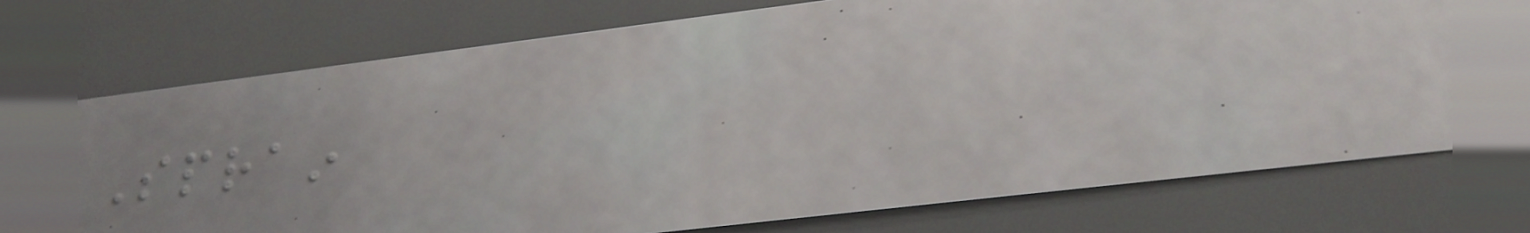Sprain
